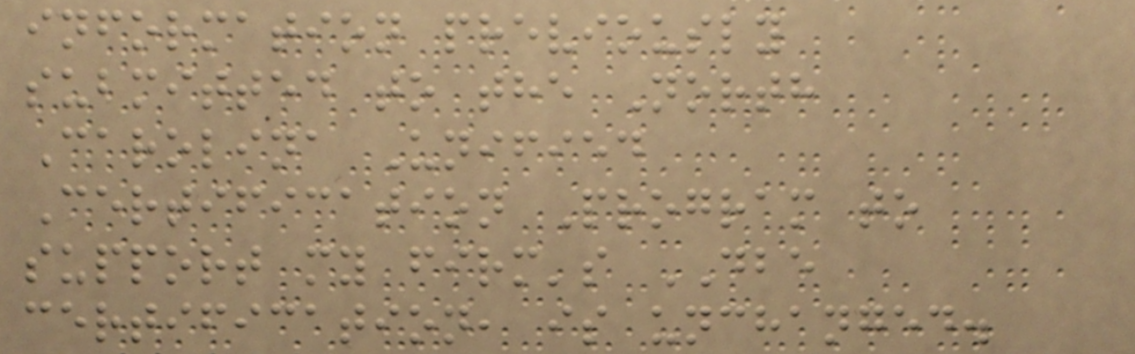information previously
submitted to the North
Carolina Unified
Certification Program to
support my firm's DBE
certification, is unchanged.
